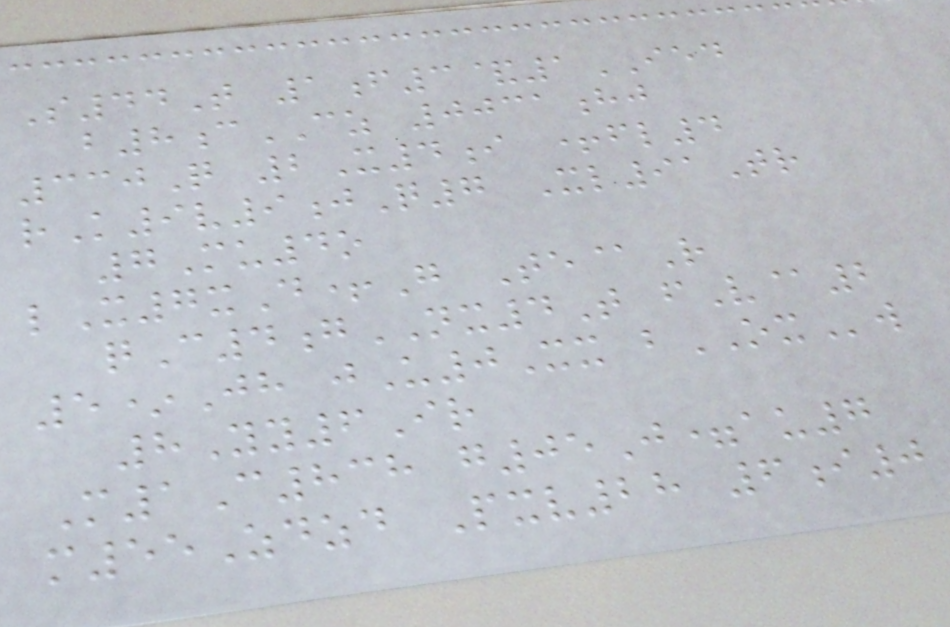S44T 1f3&1IED
b8cCZ 0031hj
330Q 2X4i +fl4
rK9v9jQ7 Xl91Tr
7Mu4o
lX7xD+G Te@R
qC4gNX4T fV@2
5*Jh jU0Xx bOXw
8Yy6Ir
M1C838 g05J=au7
m55Zdzd Pxv28 6i0
